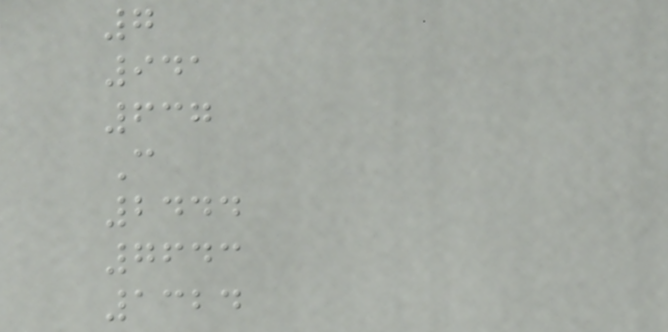7
941
637
C
2444
7643
1324
